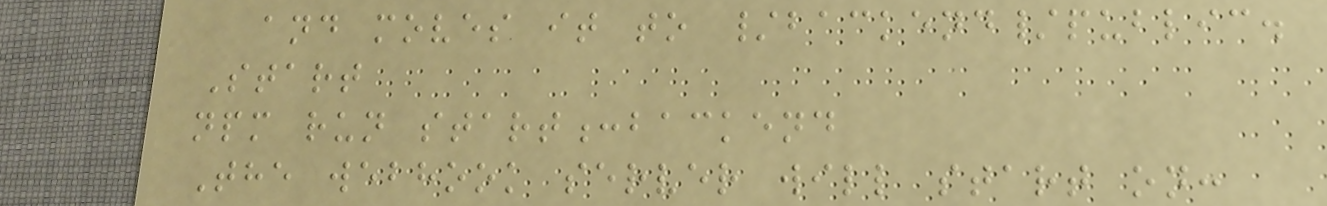and moves it to /backend/public.
Start
npm run start:backend
The webhook server will start on:
